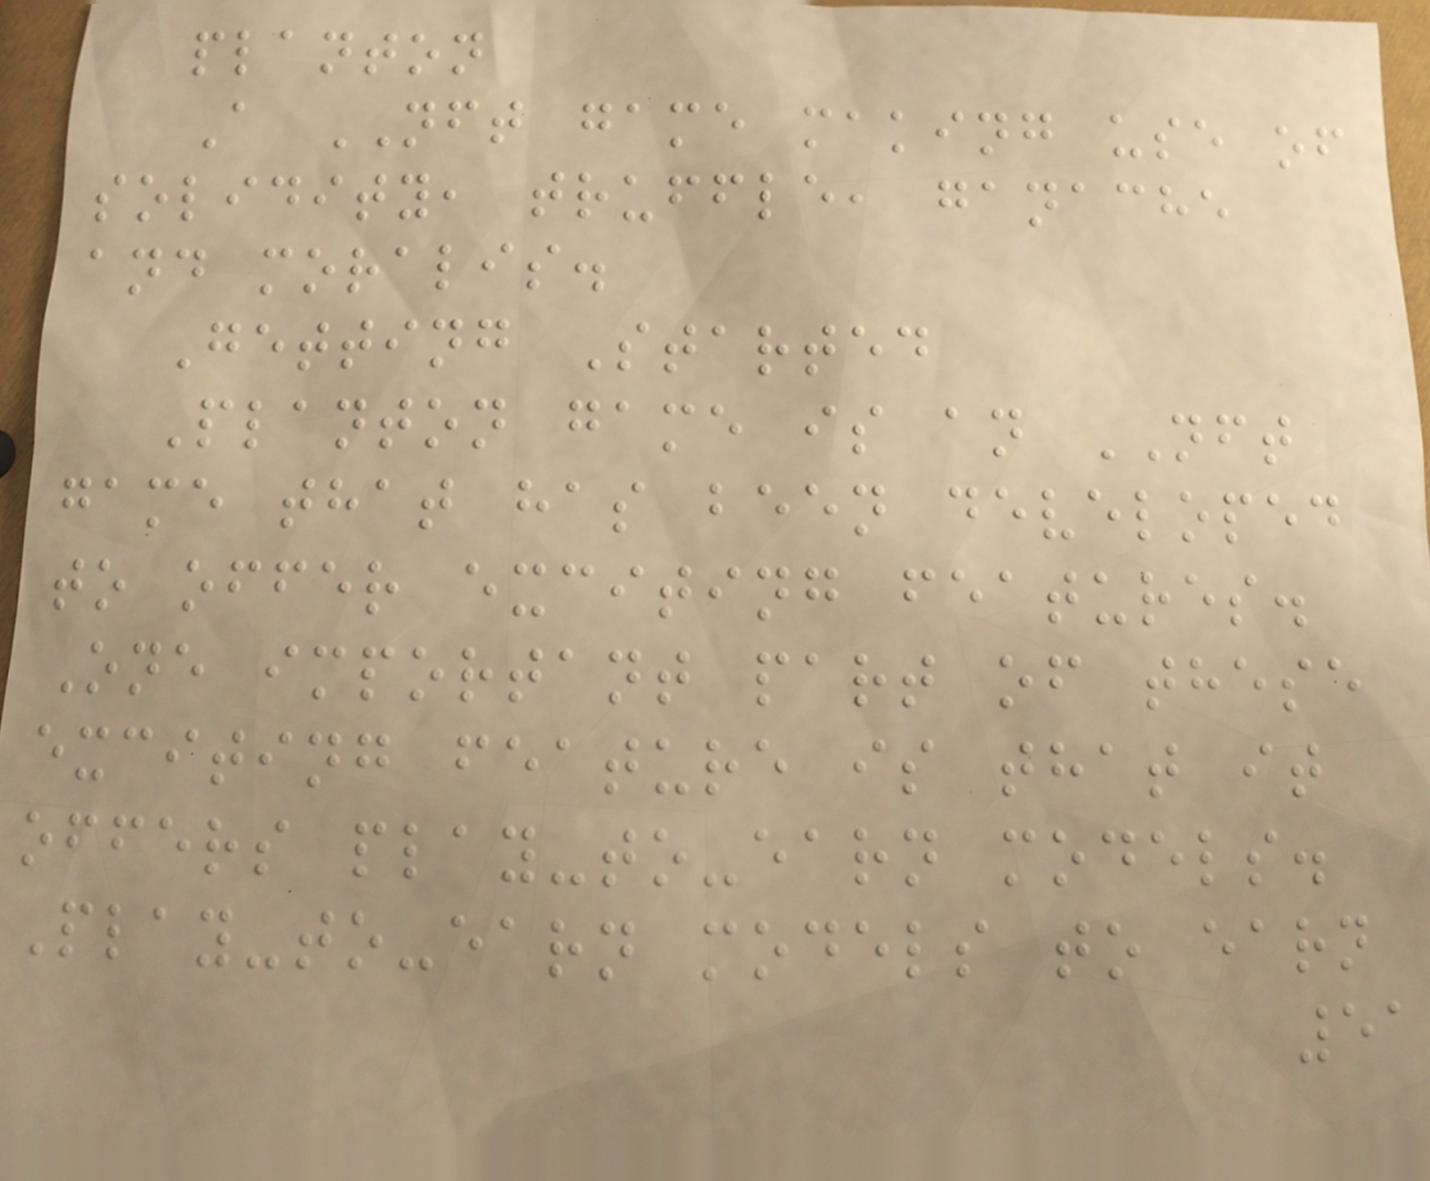planton
A NFT game making use of
solidity, truffle, ganache
and moralis.
Getting Started
Planton game is an NFT
game that has been developed
to offer exciting features.
One important part of these
exciting feature is that it
offers play-to-earn models.
Play-to-earn models to earn
51
